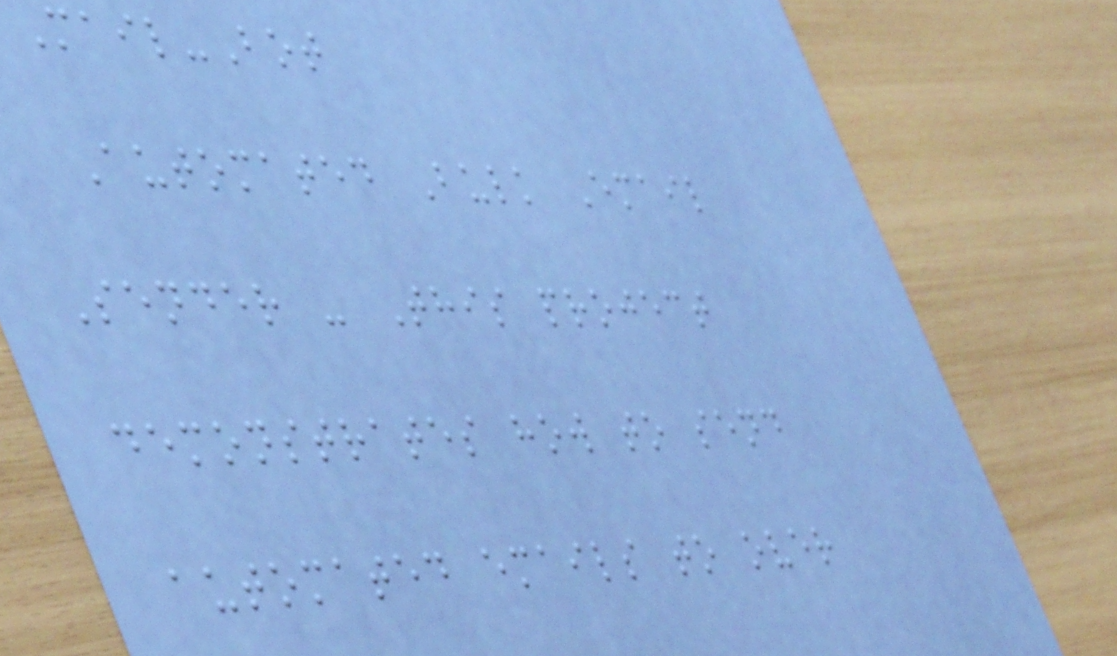Mail-Bot
Automated Bulk Email
Sender - This project
demonstrates how to send
automated emails to over
